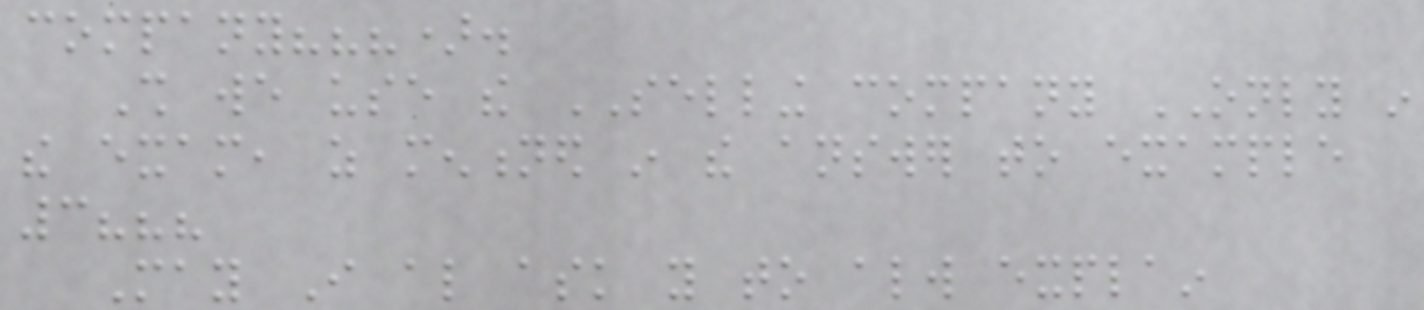company???).
Shall we use the SELLING company ONLY in
the exam, as mentioned in the answer to example
3???
May I also ask you to always explain
